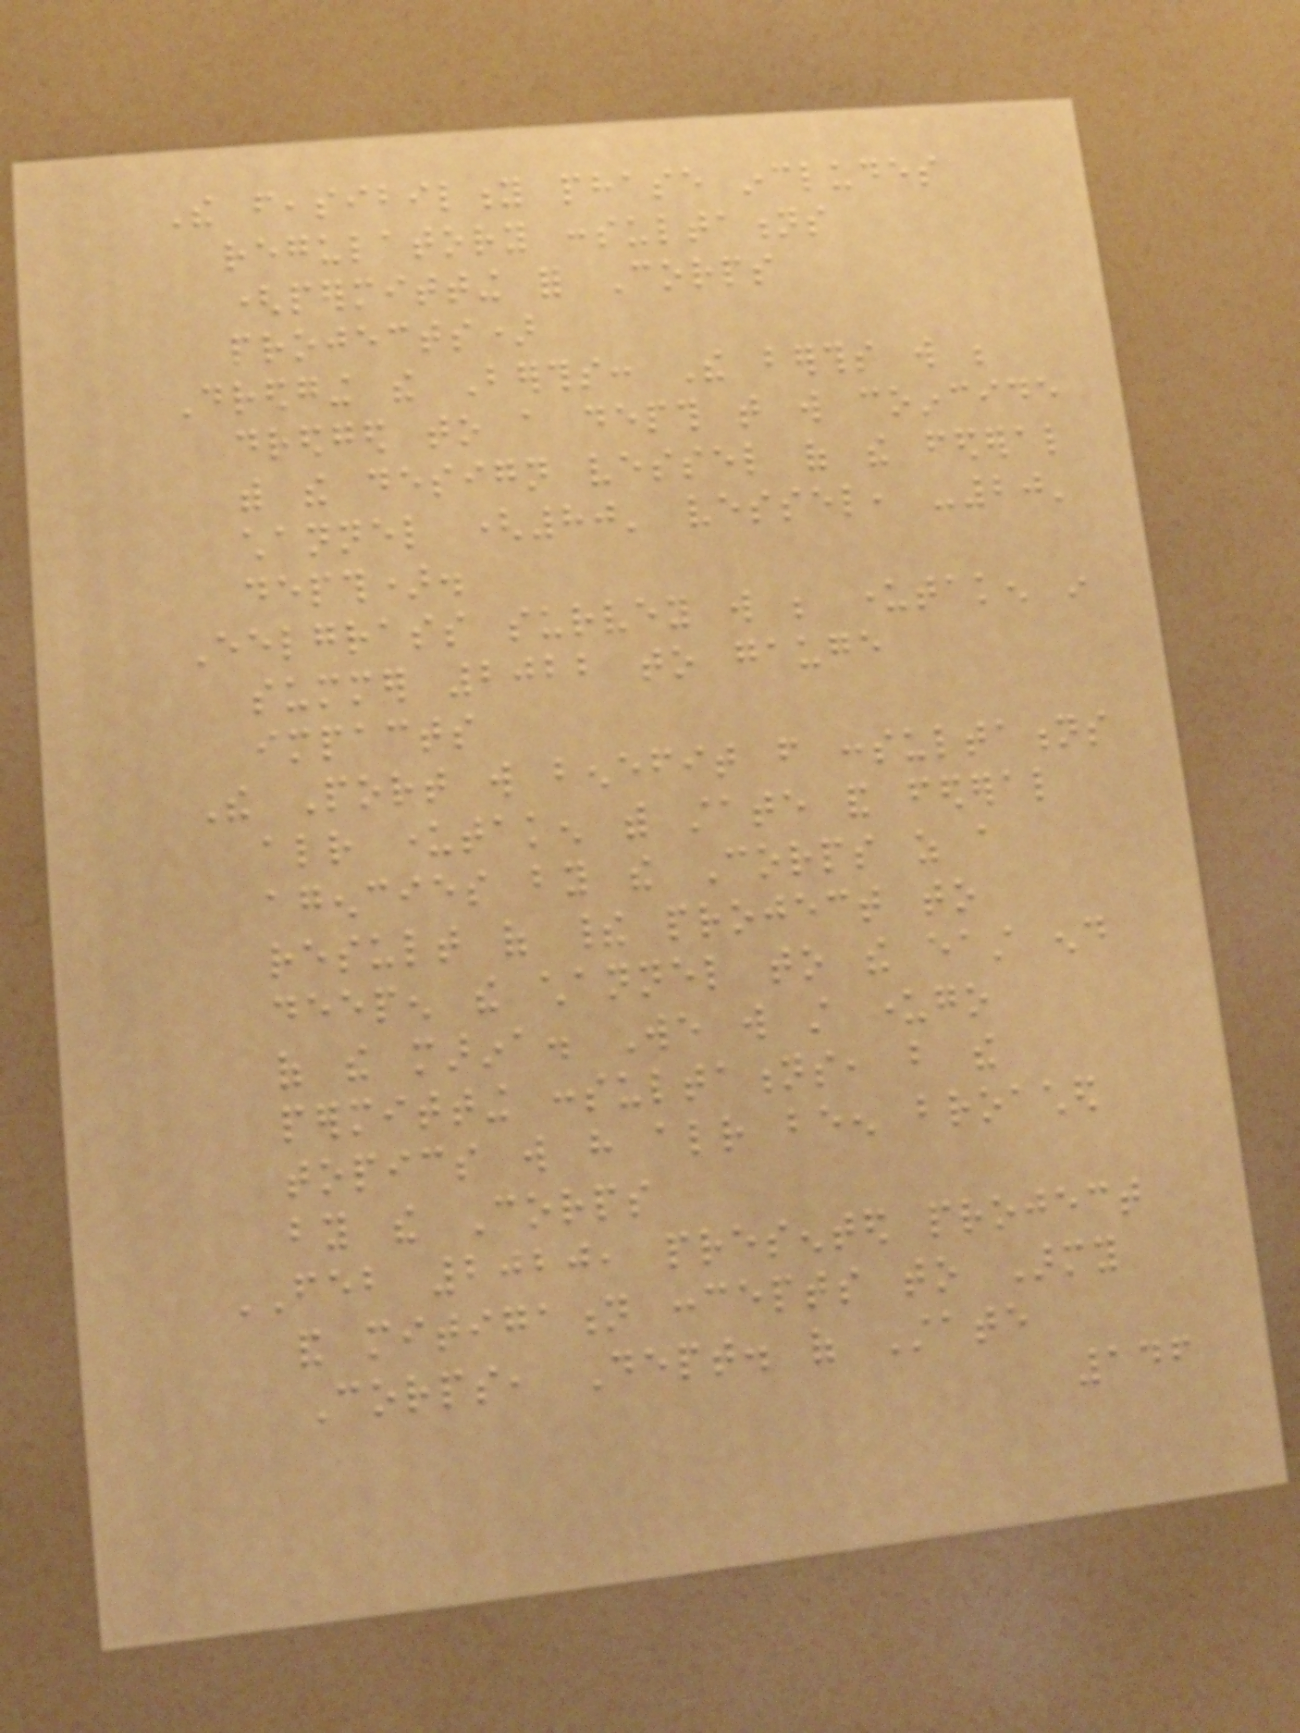The feasibility phase includes
regulatory consultations
(permitting for Corps
projects)
Dredging the Berths: The berths will be
dredged to a depth that will coincide
with the design vessel of the federal
channel (80' vessel, -20'
depth).
Eelgrass survey will be undertaken in
summer 2022 to gauge
impacts
The Port will benefit from consultations
already undertaken with state and federal
agencies by the Corps as a
result of their project to
deepen the channel to the east end
of the marina. We will still undergo
permitting consultations, but the
topics will have already been broached
by the Corps
FEB 2020, presented project
and mitigation concepts to Army
Corps, Dept. of State
146
